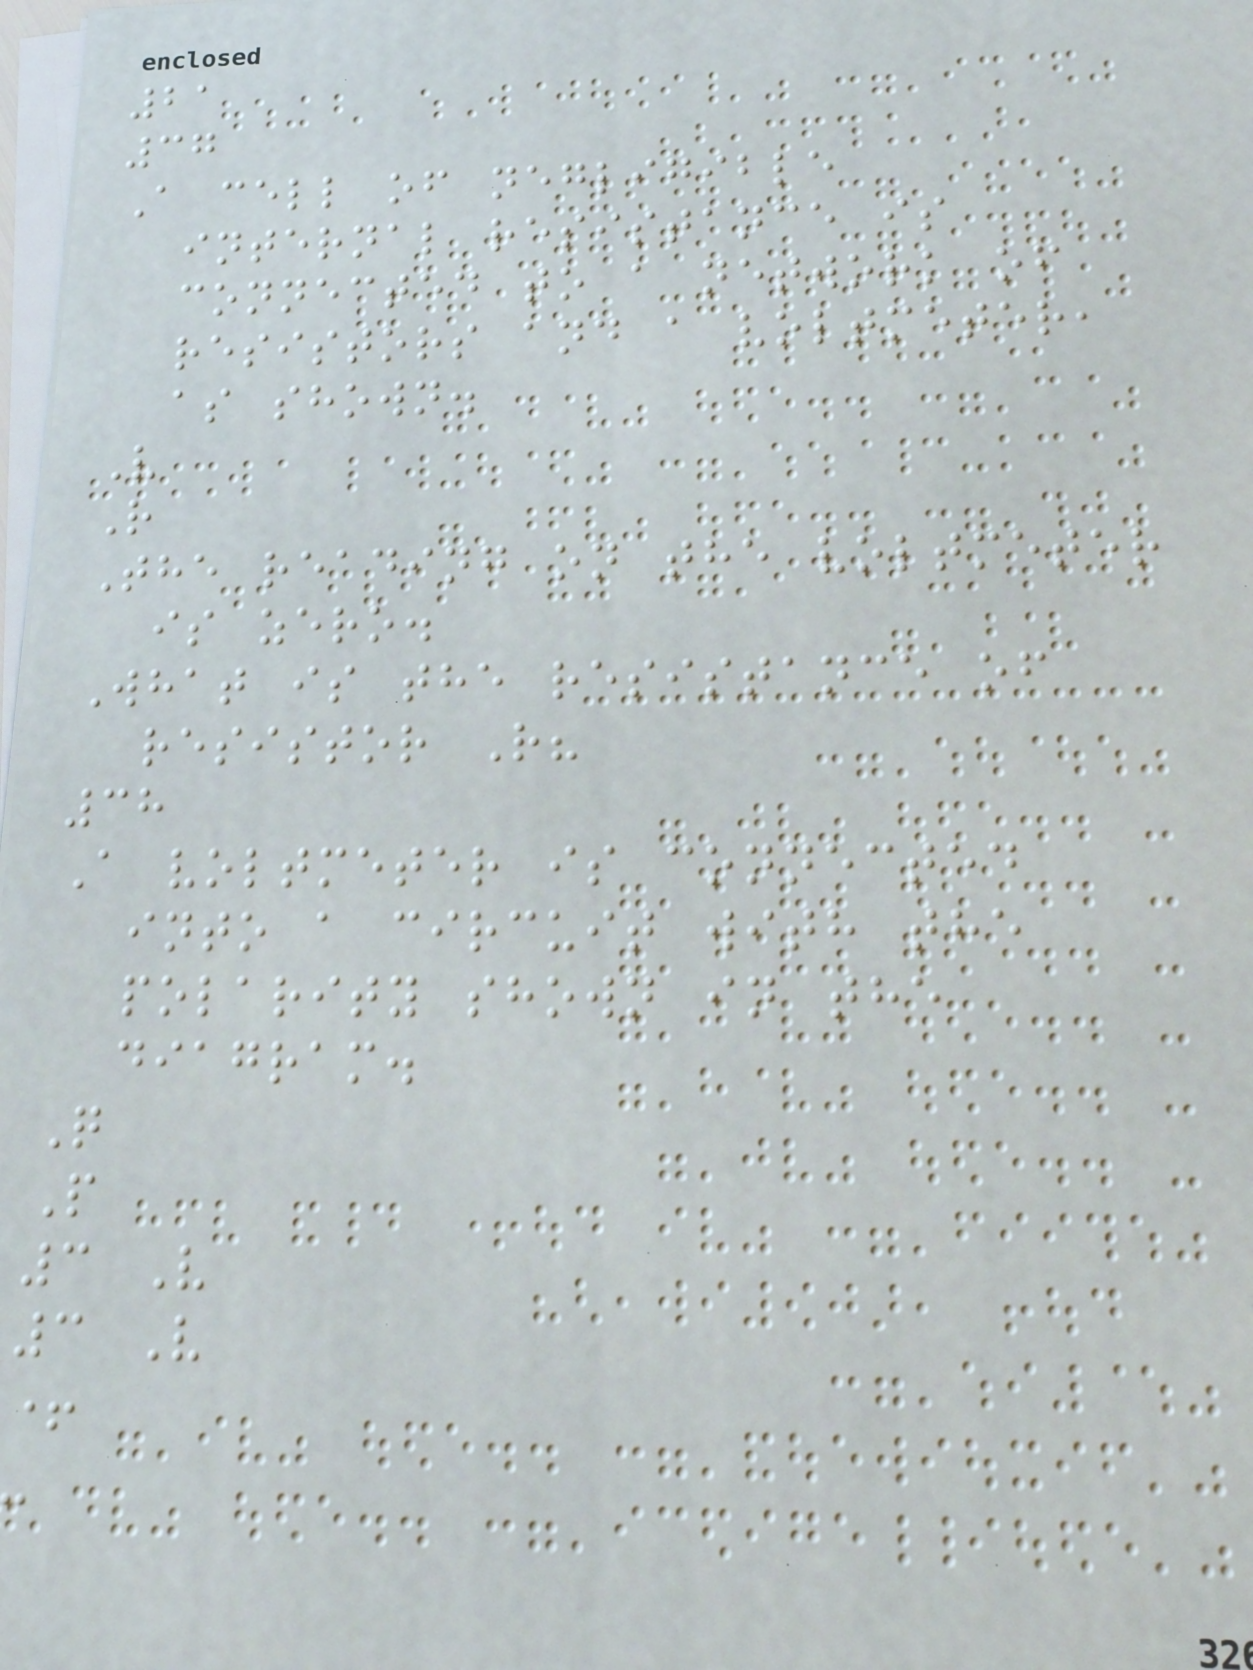21
37
A cell of negligible
internal resistance is
connected to a network of
resistors and a voltmeter,
as shown.
V
R
The reading on the voltmeter
is zero.
What is the resistance of
resistor R?
38
A voltmeter is connected
into a circuit with the
polarity shown in the
diagram.
Q
P
3 V
3 V
+
